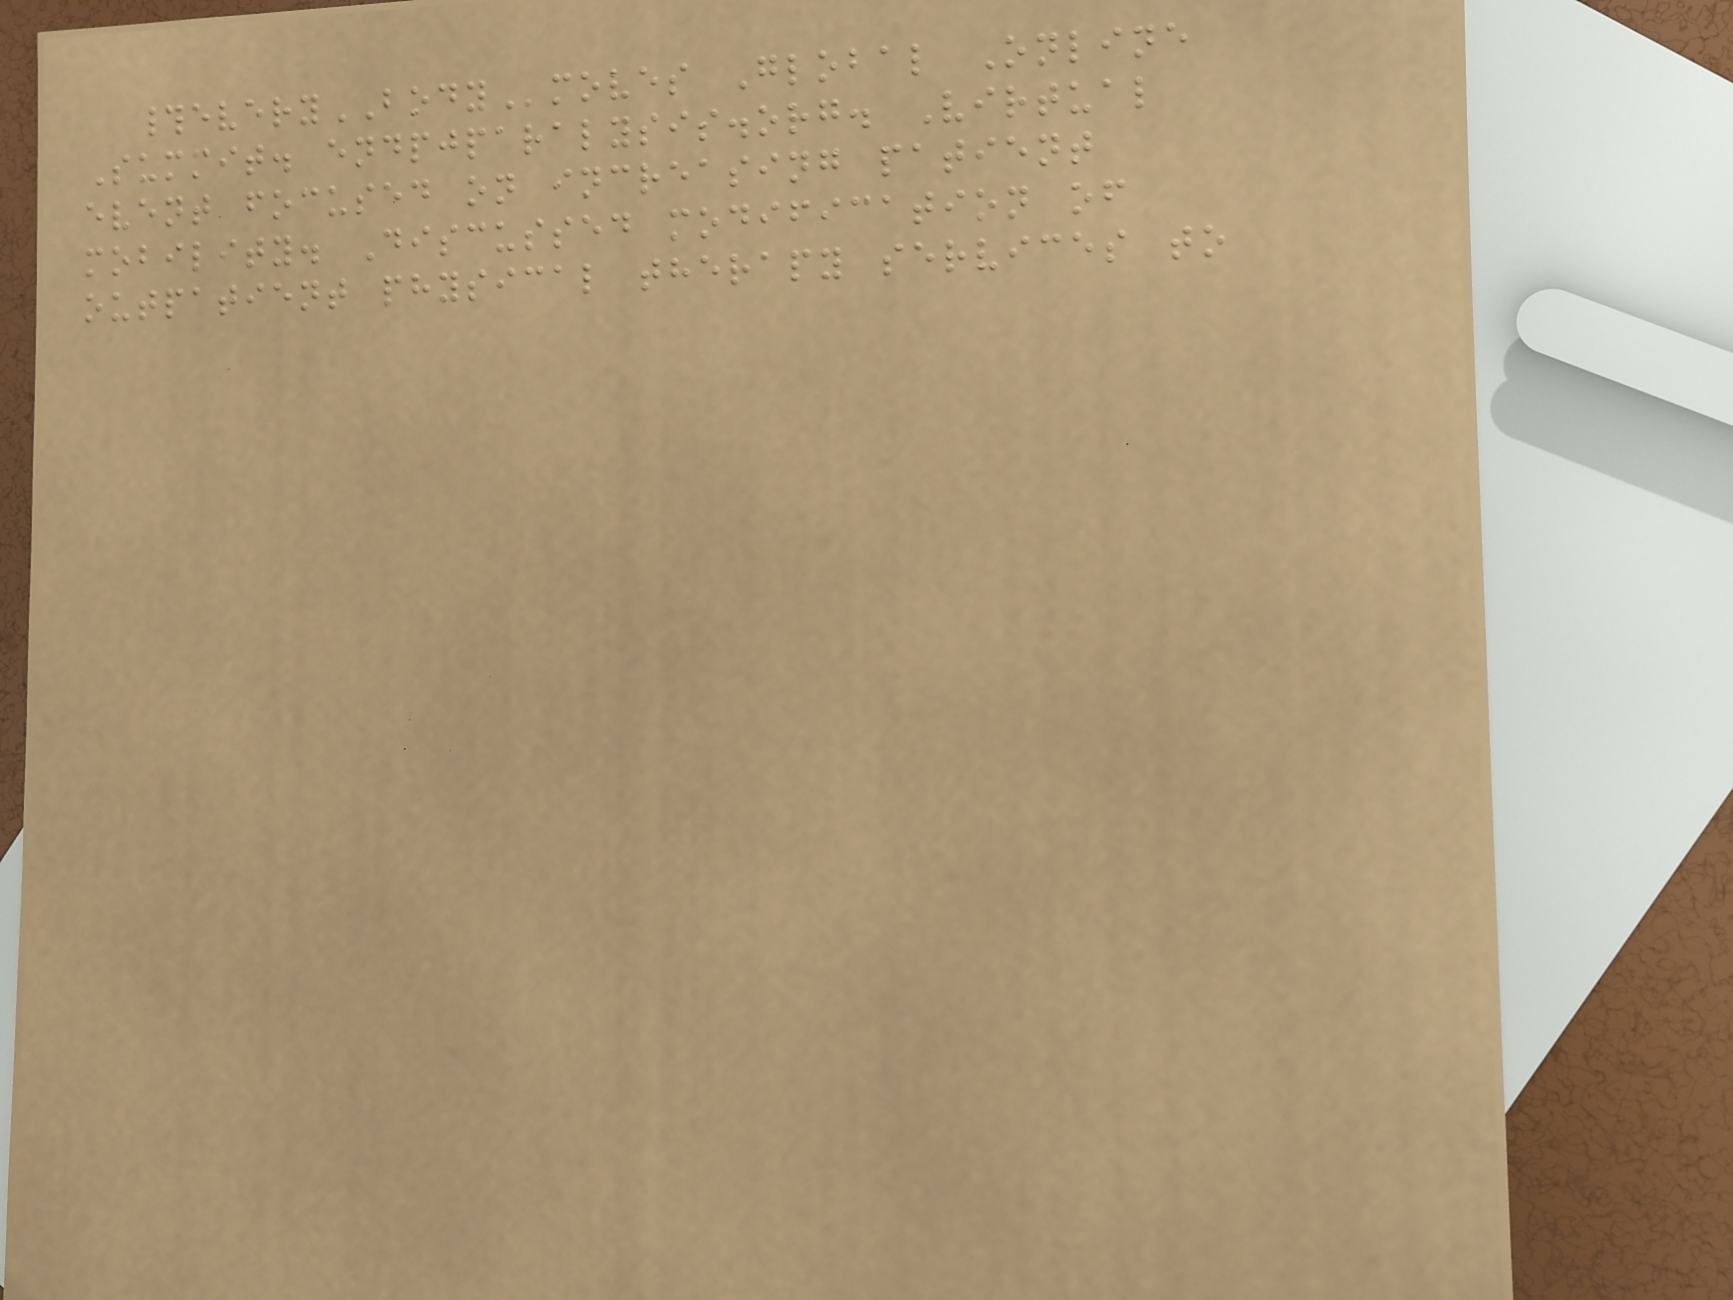#everyBODYmoves Global Online
Summit. endpjparalysis.org. Virtual
event focused on increasing patient
mobility. Discussed modification of
outpatient physical therapy services to
